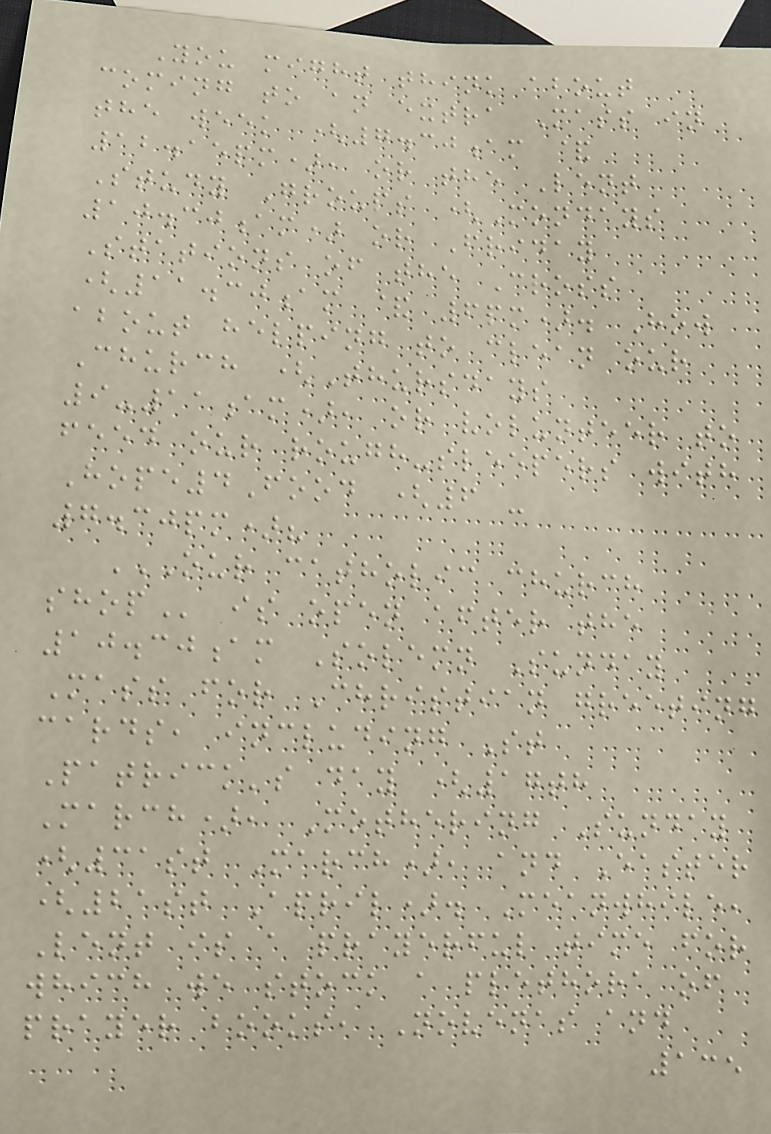You might think about
coming to an extra Mass in
the week (7.30am &
12.15pm), or the Lent
Study Groups (Mondays
10.30am) or Friday
Stations of the Cross
(11.30am & 6pm). How
about helping to clean our
Church (Thursdays
9-11am), or volunteer to
feed our rough-sleepers with
Hope4Food (6 -
7.30pm)?
OUR CATHOLIC CHURCH
SHOP is open after the
10.30am Solemn Sunday
Mass for Christian greeting
cards, including St
Patrick's day (17th
March), Mothering Sunday
(31st March), and Easter
(21st April). Meanwhile,
Lent is a prayerful time for
which we stock a plethora of
prayer books, Novenas and
135
